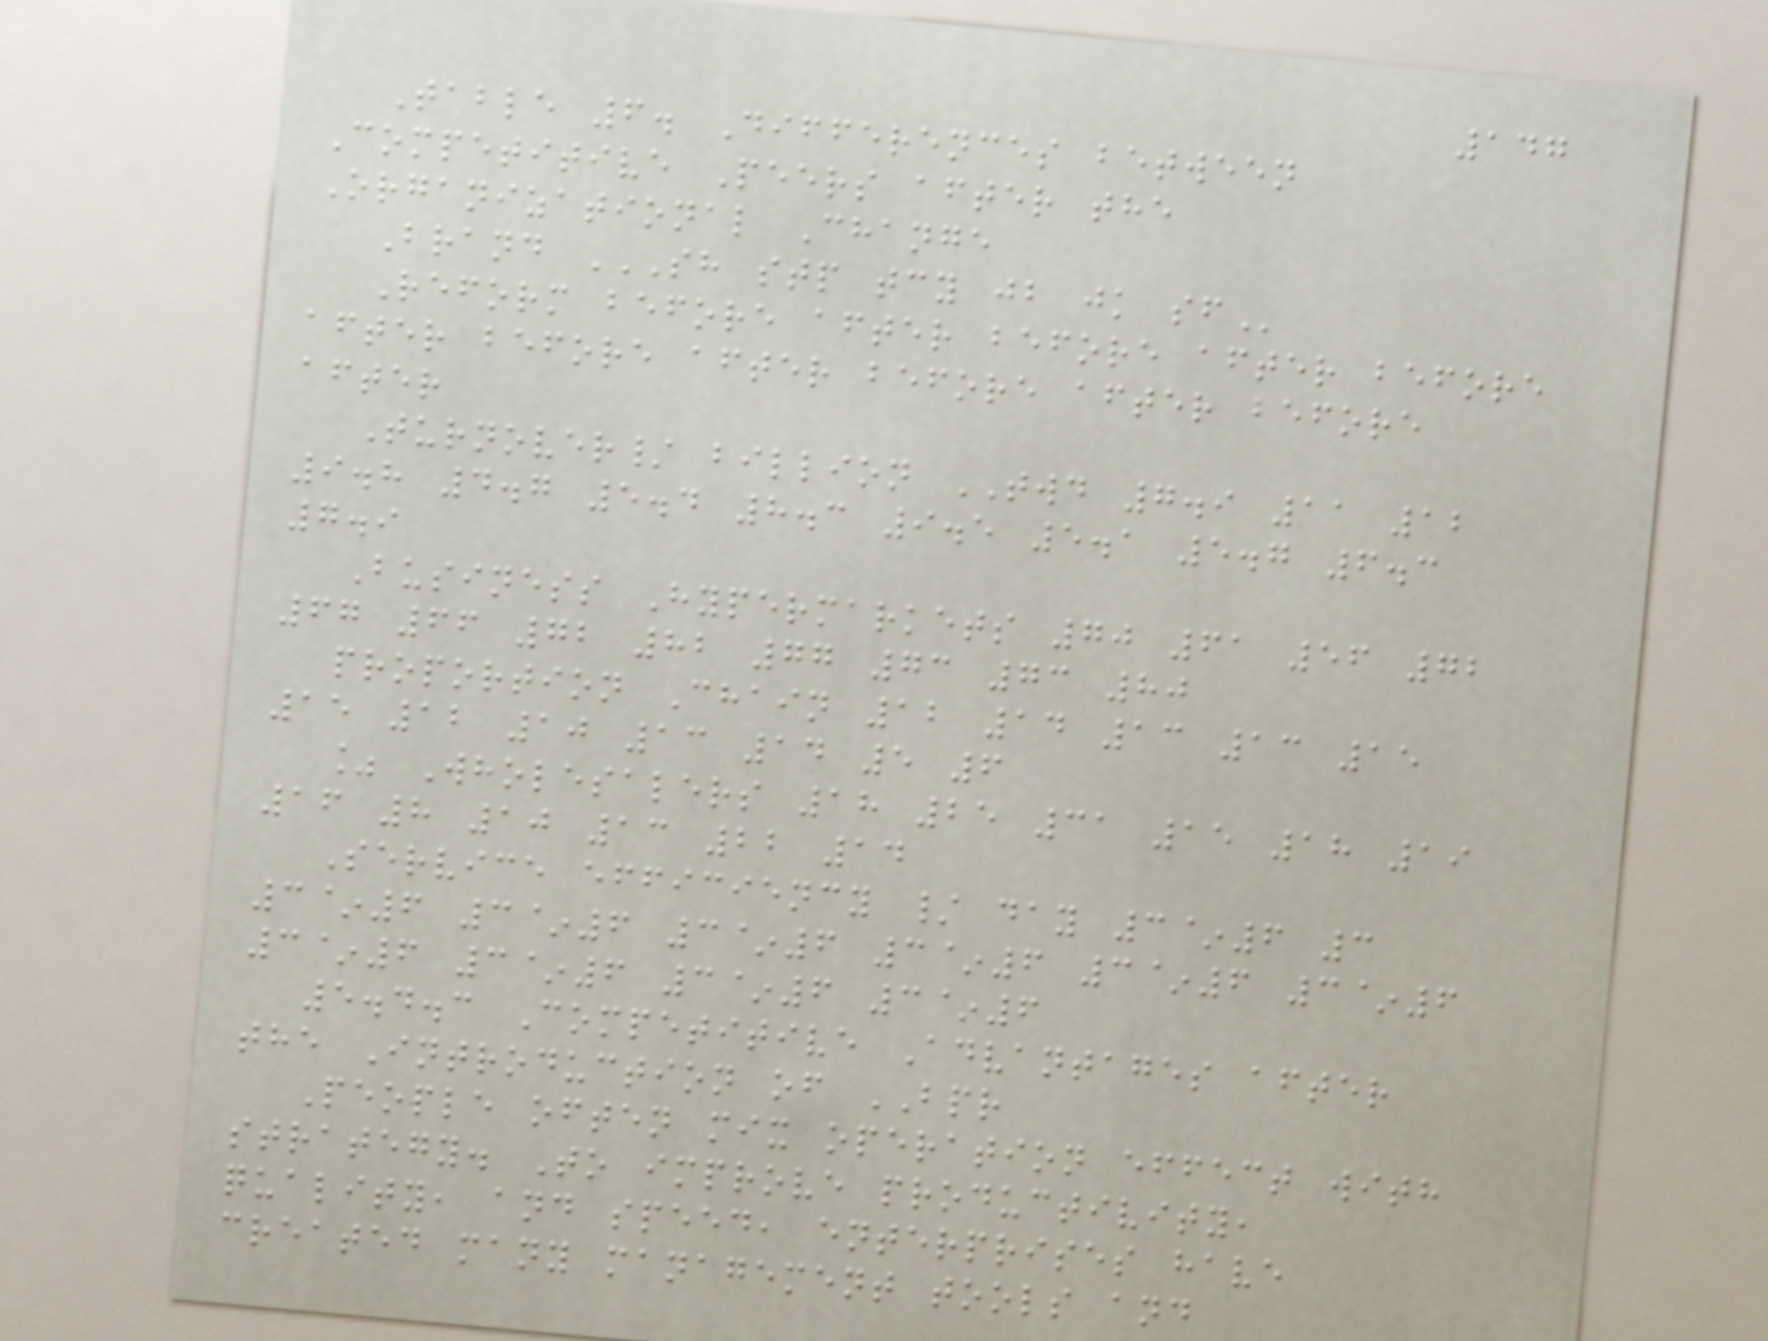147
Table 6. Differences between
Competitive Peers after the
Organizational Change
Brand SH STP TCY JB JK SF
Reform before after before after before
after before after before after before
after
Turnover/ billion TWD 7.9 11 12
9.8 4.7 5.4 8.3 9.5 5.1 5.7 6.3
7.9
Business Hypermarkets 70 61 56 72
67 66 72 82 77 73 73 80
proportion Chain 12 14 13 13 15
15 12 10 13 14 5 6
% Wholesalers 18 25 31 15 18 19
16 8 10 13 22 14
Service efficiency / day 3~6 3
3~6 3~6 3~6 3~6 3~6 3~6
3~6 3~6 3~6 3~6
5.4.3 Competitive Advantages after
the Introduction of BPR
People often mix operation effect with
strategy. To improve productivity,
quality, and speed, enterprises have
created many management tools and
